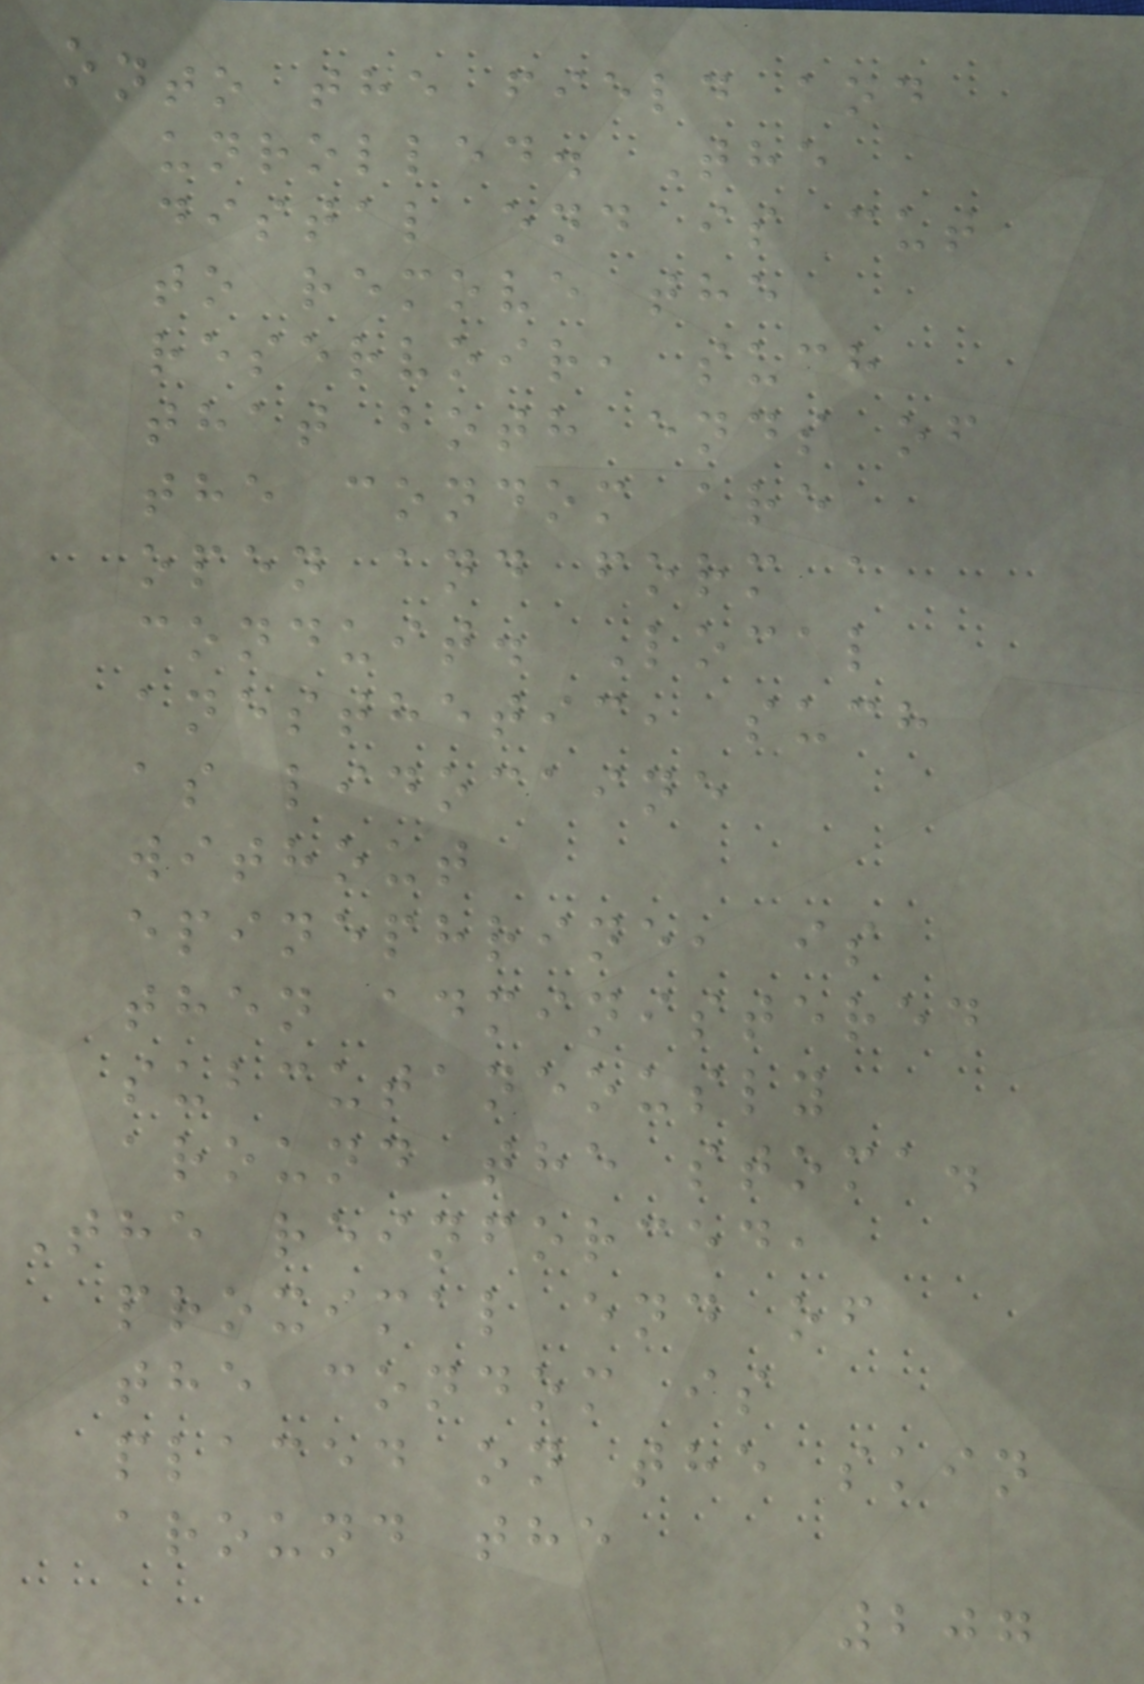onto the field and
unrolled. The
distal end is cut
to remove the
reservoir, such
that both ends of
the condom are
open and form a
conduit. Local
anesthetic, such
as lidocaine
without
epinephrine, is
then administered
subcutaneously
around the stoma.
The reinforced,
proximal end of
the condom is
placed on the skin
around the
207
